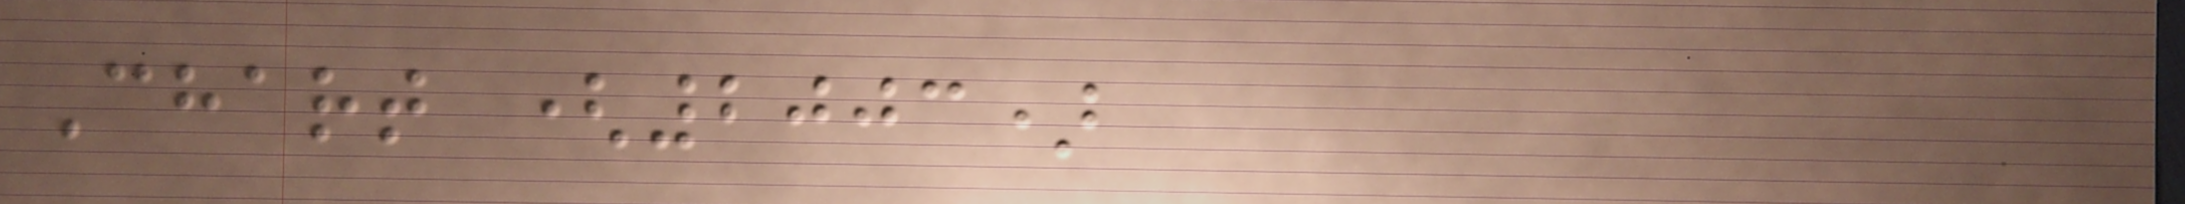Chart (2003)
